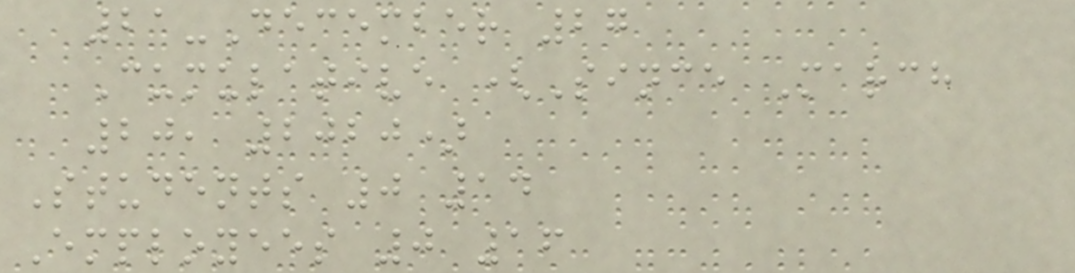21-December 27
Cumulative (Since March
20, 2020)
Students 0 14
Employees 0 16
